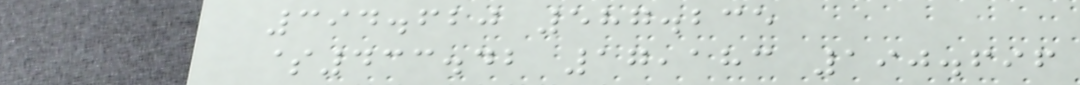394.620 587.235
$433.42 17,183 190.696
